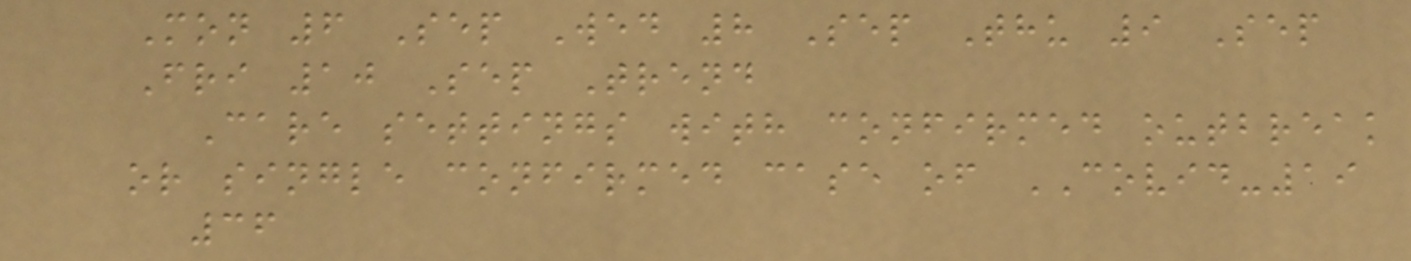Mon 6 Sep Wed 8 Sep Thu 9 Sep
Fri 10 Sep Trend
Care settings with confirmed outbreak
or single confirmed case of COVID-19
36
